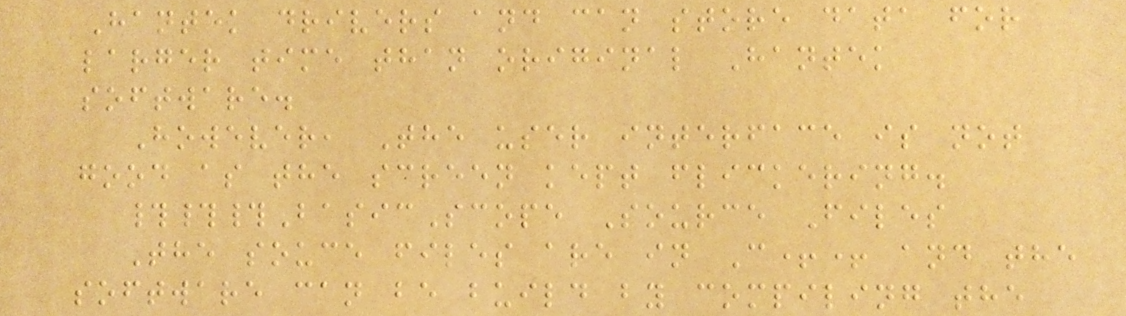Hantek drivers and can store data for
larger time than original Hantek
software.
However, The user interface is not
good as the screen kept flickering.
###BasicScope Source Files
The souce files are in C++ and the
software can be build by compiling the
